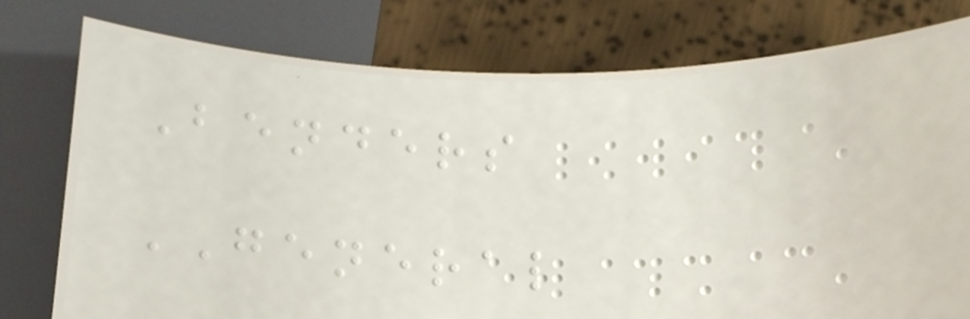Benders
GENERAL
